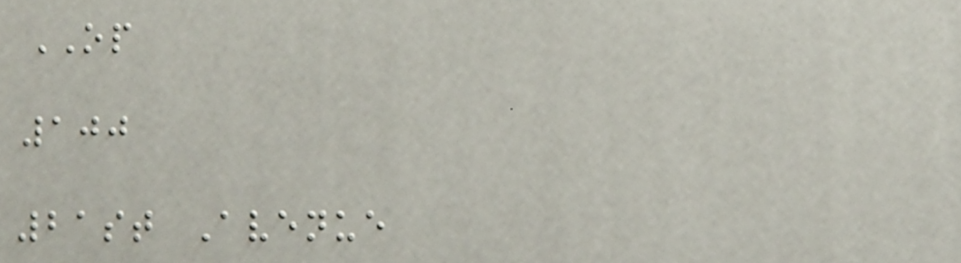OP
100
21st Avenue
